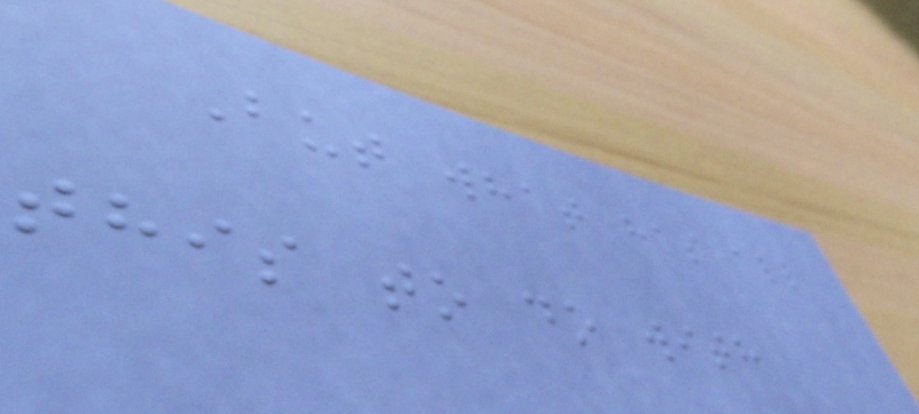But what has all
this to do with
